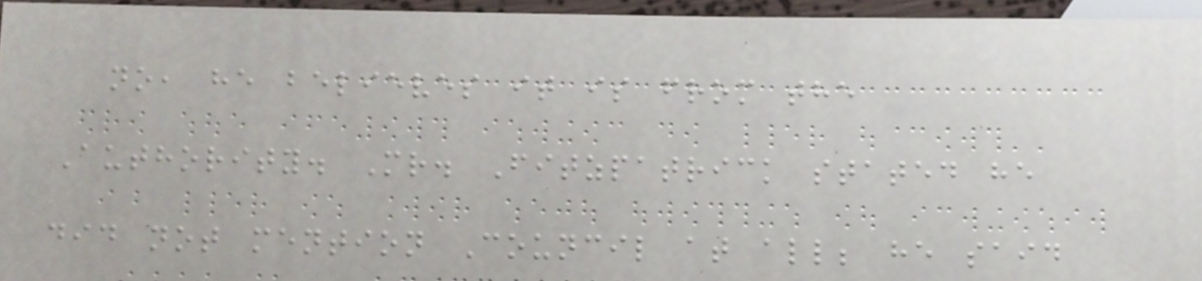no, he believes it is from the
Authority. Mr. Fitzpatrick stated he
did not mention Council at all; he said
